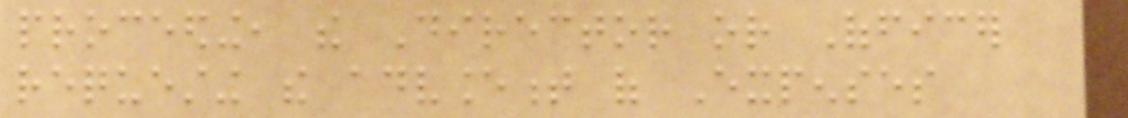proceeding, the Director or Officer
requesting the advancement of Expenses
